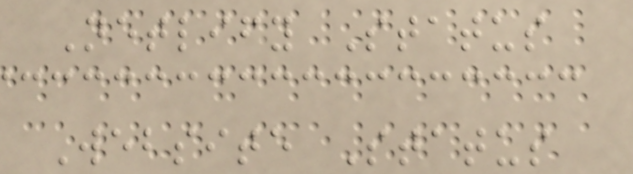Netlify Status
Website Status
